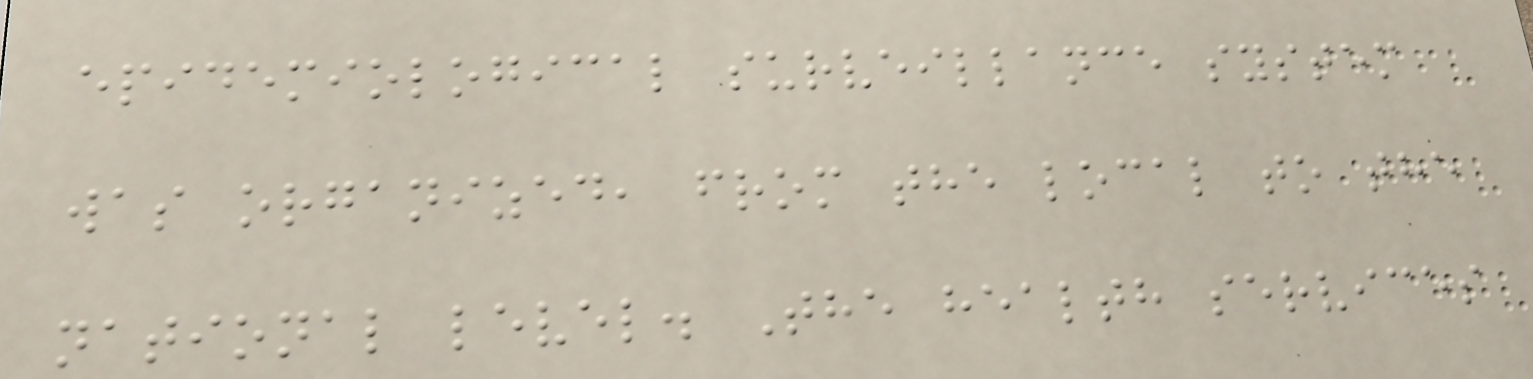epidemiological surveillance system
was organized, from the local to the
national level. The health services
